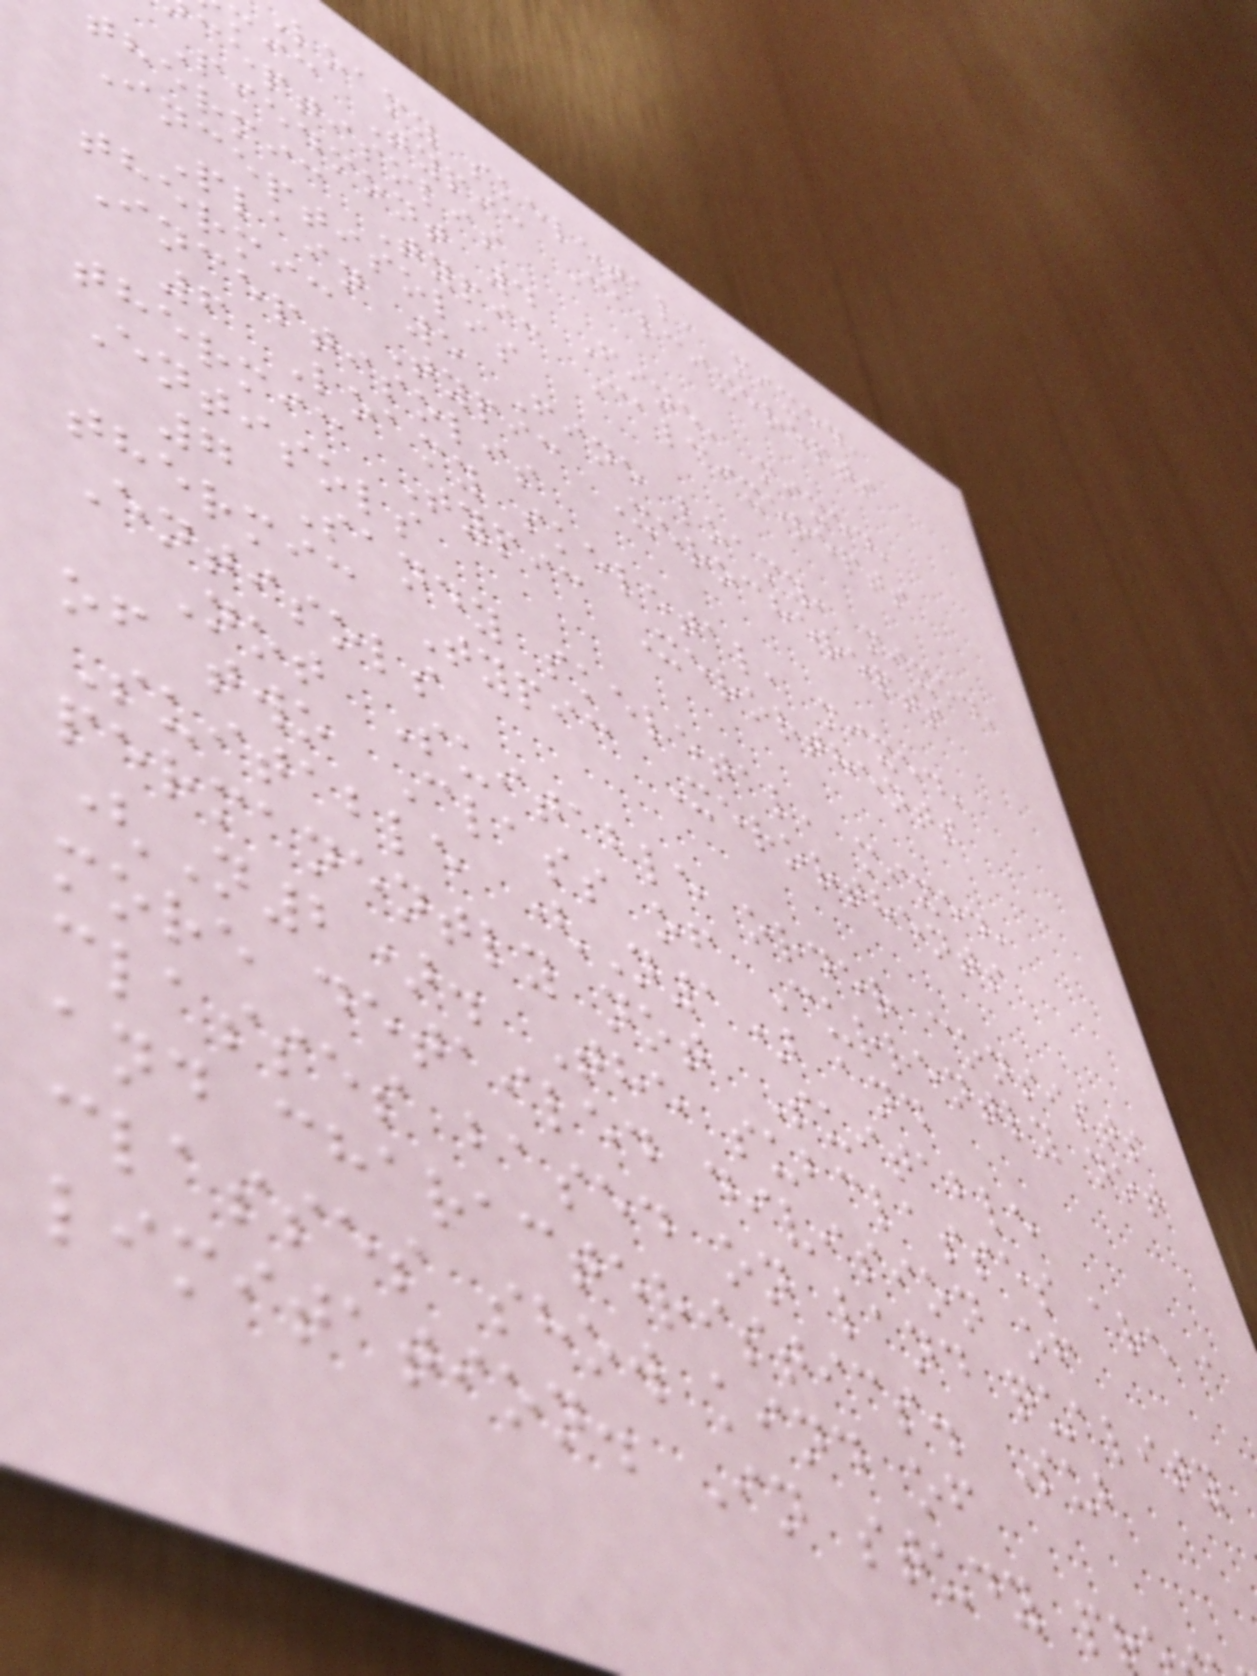loamy skeletal, mixed,
mic Typic Calcixerepts
ceptisolis
Piedmont 4 Fine, mixed,
thermic Typic Calcixerepts
Inceptisolis
Plain 5 Fine loamy, mixed,
thermic Typic Xerocherepts
Inceptisolis
6 Loamy skeletal, mixed,
thermic Typic Xerorthents
Entisols
7 Sandy skeletal, mixed,
thermic Typic Xerorthents
Entisols
Not Suitable order consists
of two Class of Currently not
Suitable (N1) and
permanently not Suitable
(N2). The subclasses are a
more detailed division of
classes based on land quality
and characteristics. Sub
classes show kind of
limitation. In study pr
